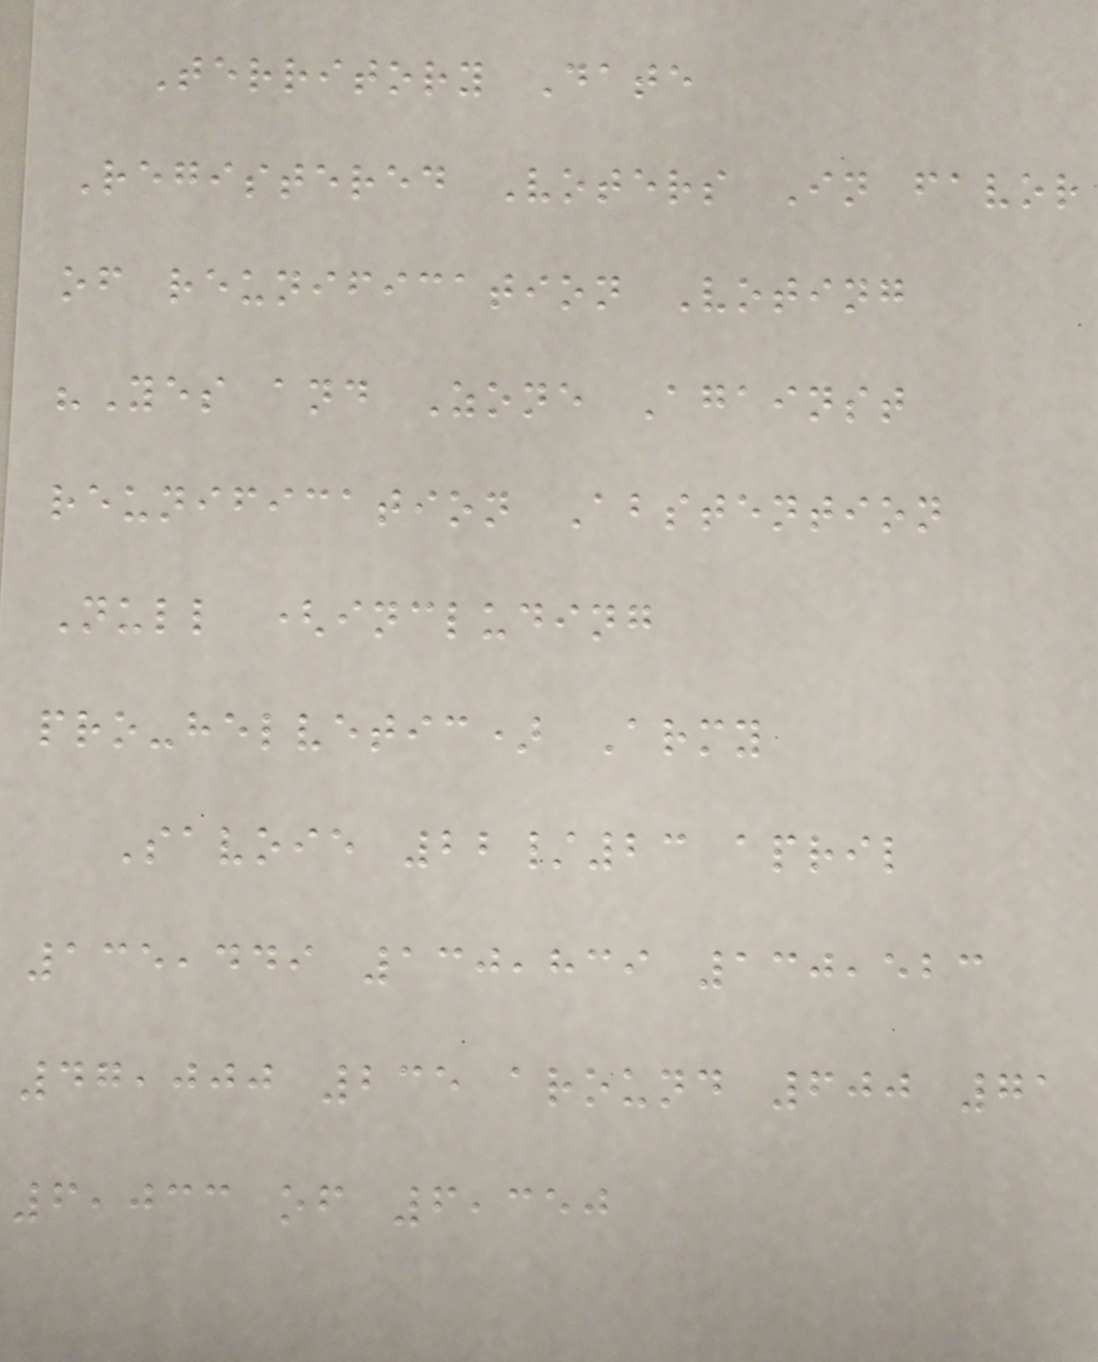Territory Date
Registered Voters In favor
of reunification Voting
"Yes and Zone Against
reunification Abstention
Null (including
pro-helvetic) Army
Savoie 22/23 april
135,449 130,839 130,523
47,000 235 around 600 71
6,033 of 6,350
